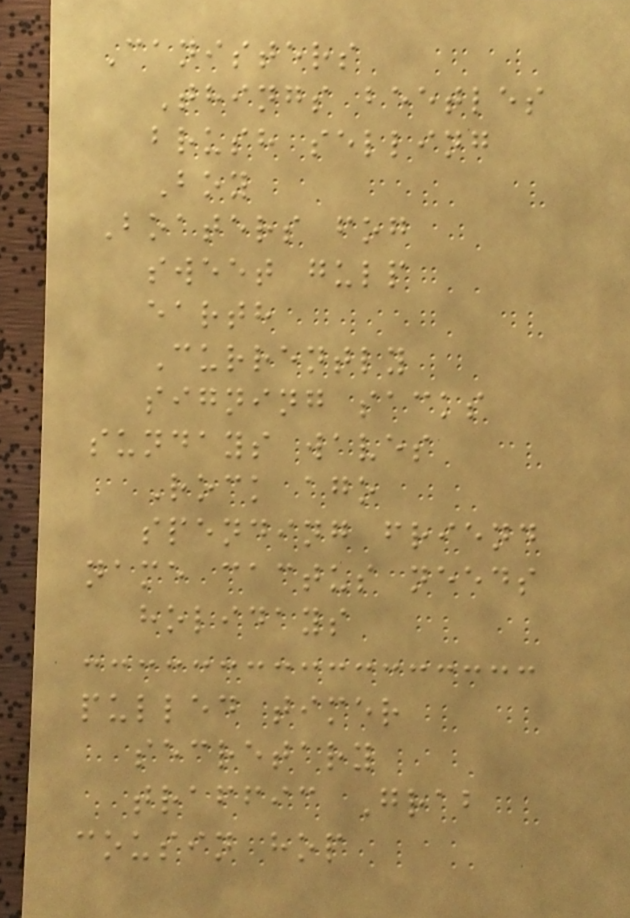Canisters
Things beetles
brush selling
Boy
Boaters fog
sweet gulp
earth
Currently
signing sacks
sundays waves
Rock ago
spending friend
name cactus needs
holidays
pulled timer
secretary
traffic Grab
cousin hop
